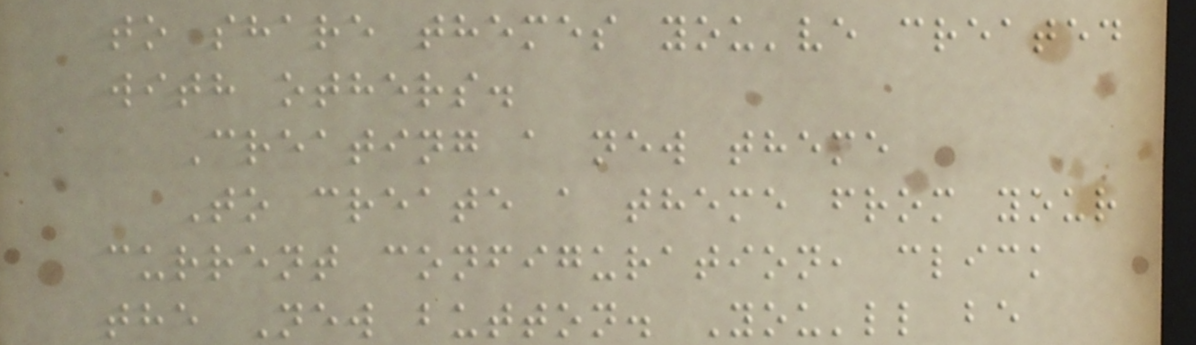to share themes you've created
with others.
Creating a new theme
To create a theme from your
current configuration, click
the New button. You'll be
